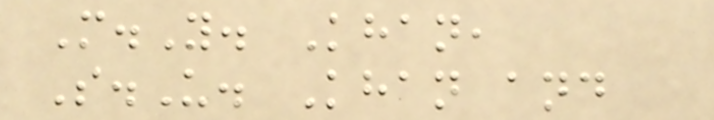M.Y. Khan,
S.U. Khan and
